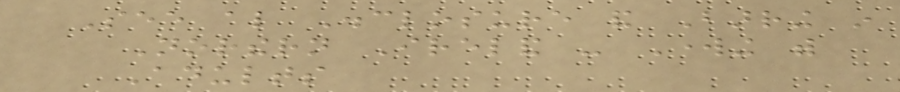See also Disclosure and Barring in
Northern Ireland - Working with
Adults
